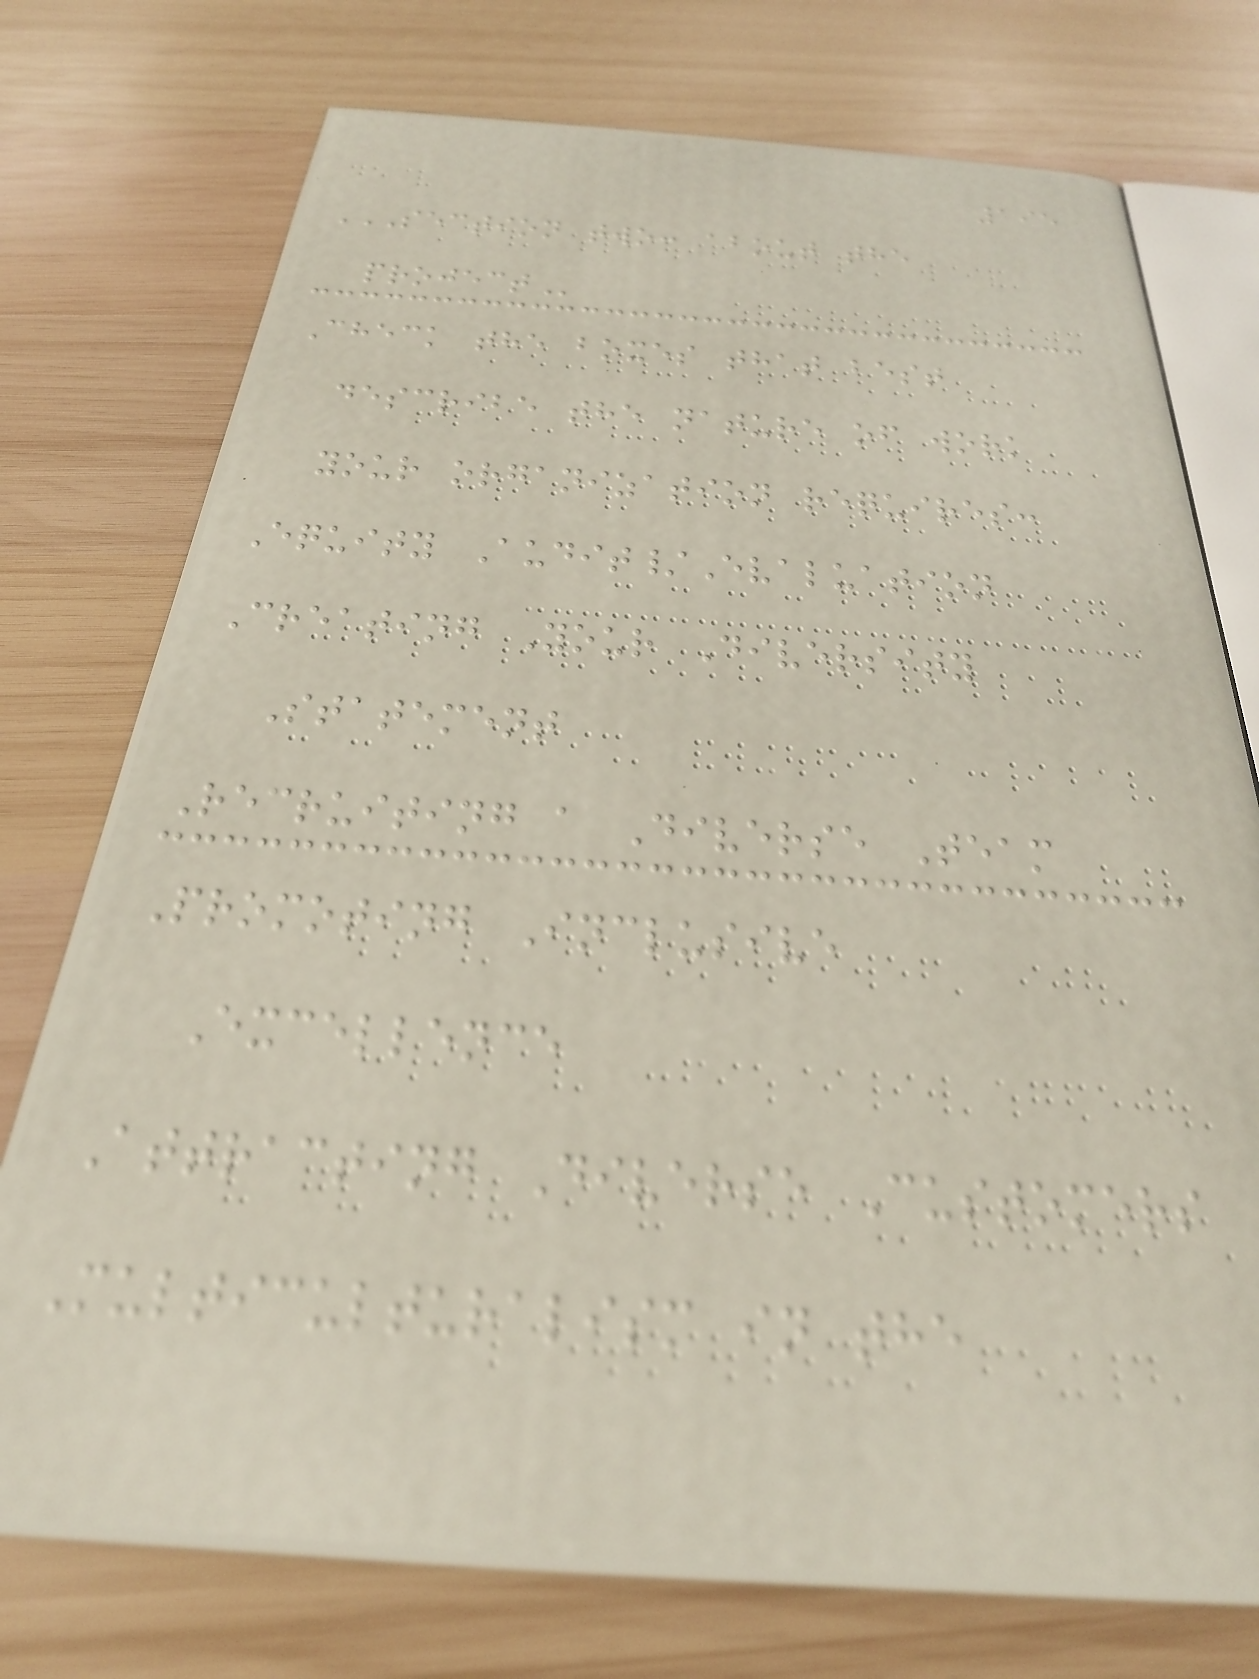195
SECTION TWO: ABOUT THE
PROJECT
Check the boxes that best
describe the nature of work
your organization requires:
Equity Audit/Evaluation
Creating Your Diversity
Statement
Recruiting a Diverse Team
Promoting Inclusive
Excellence
Attracting Diverse Customers
Multiculturalism in the
